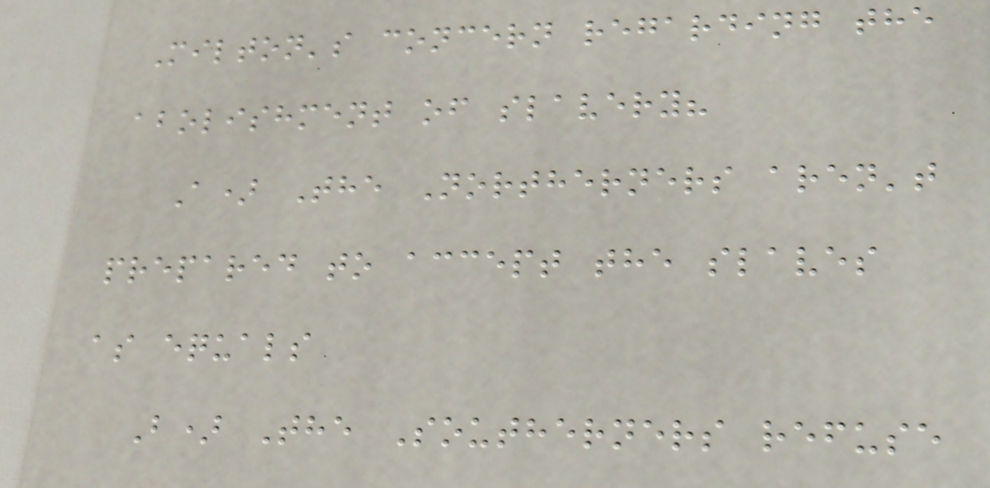Milton's concern regarding the
abolishment of slavery?
A) The Northerners aren't
prepared to accept the slaves
as equals
B) The Southerners refuse
